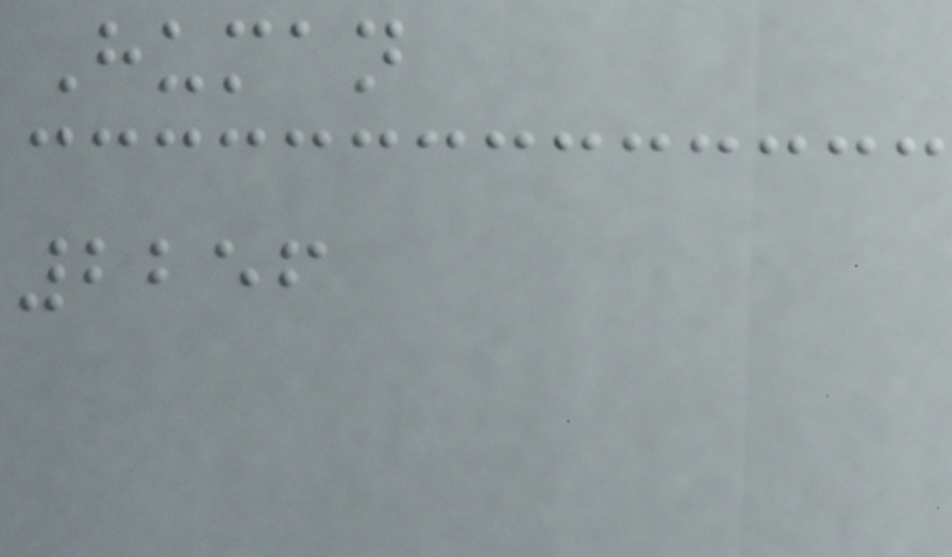Human
2256
